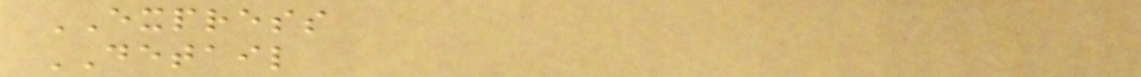EXPRESS
DETAIL
